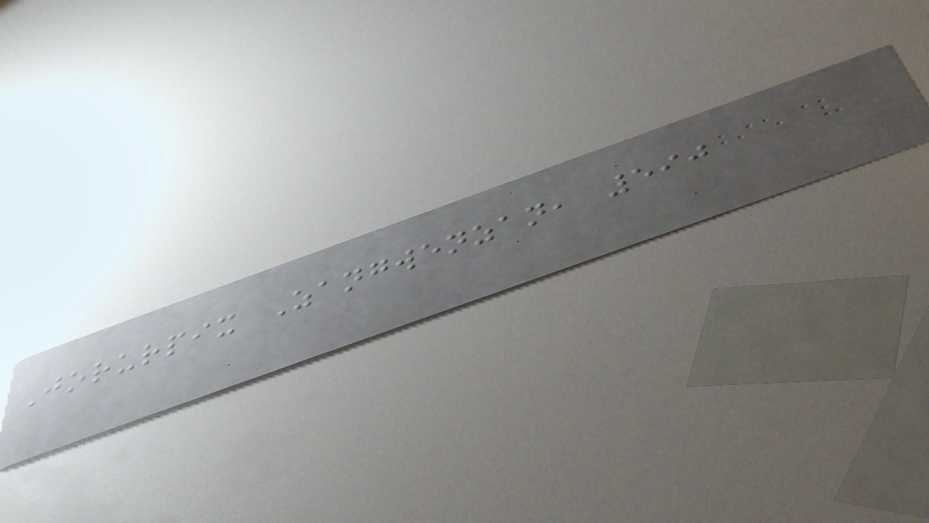Jorurpix Zangwenzan, 590
